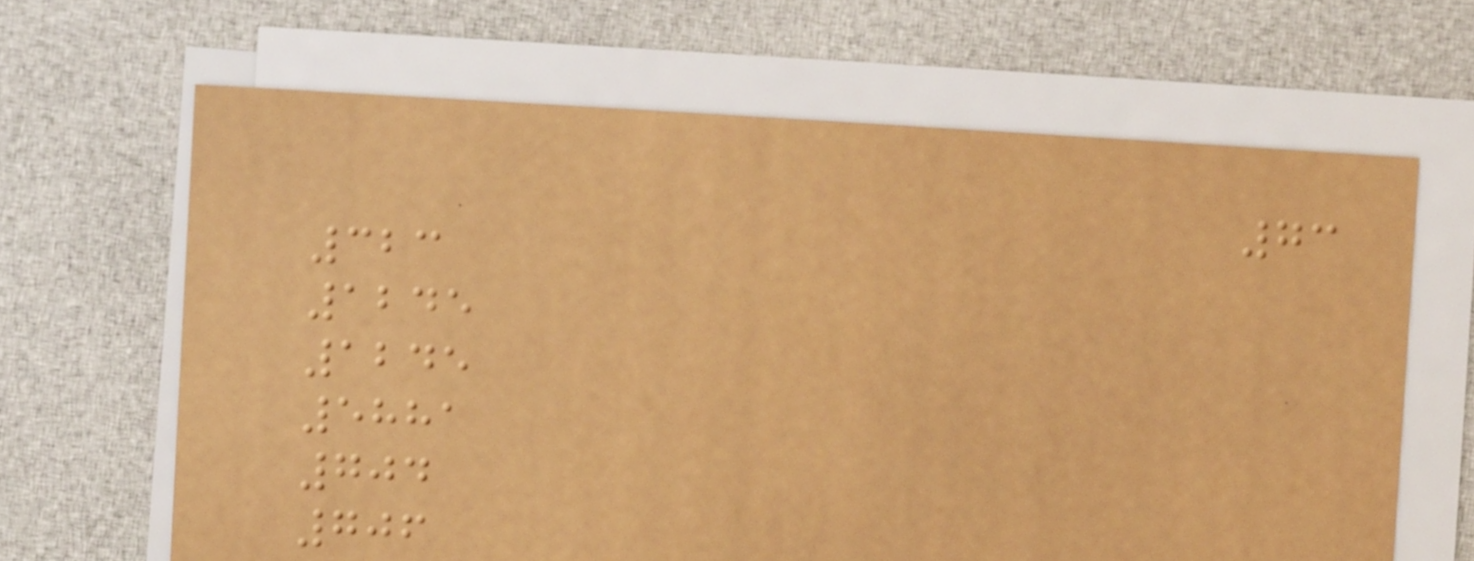73
323
1245
1245
5881
704
706
